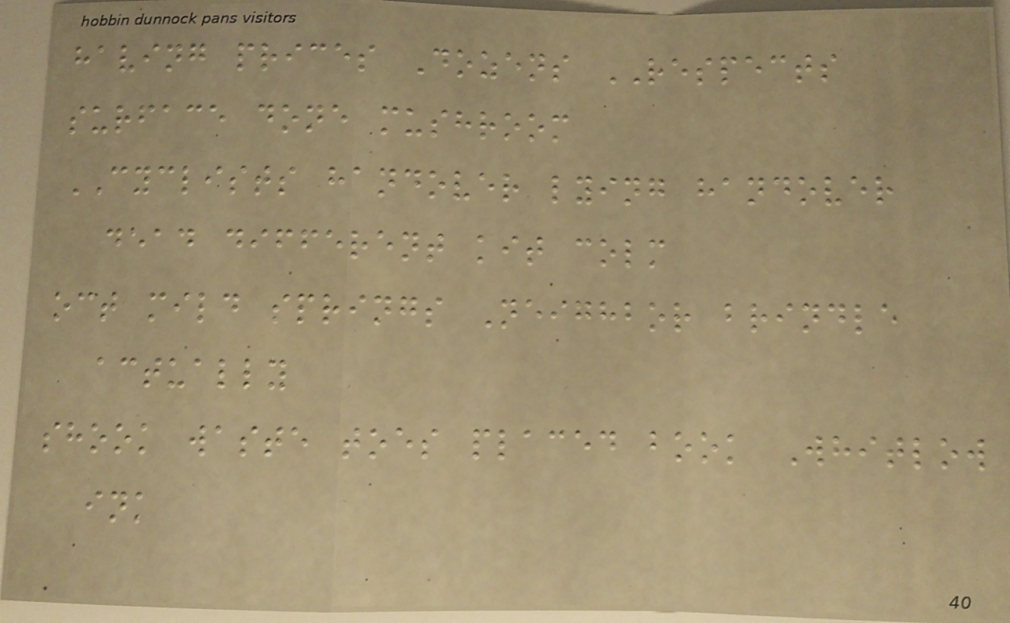having prices Dozens RESPECTS
surface done mushroom
CYCLISTS handover lying handover
dead different kit colm
oct mild springs Neighbor brindle
actually
shook waste toes placed book Whitlow
ink
